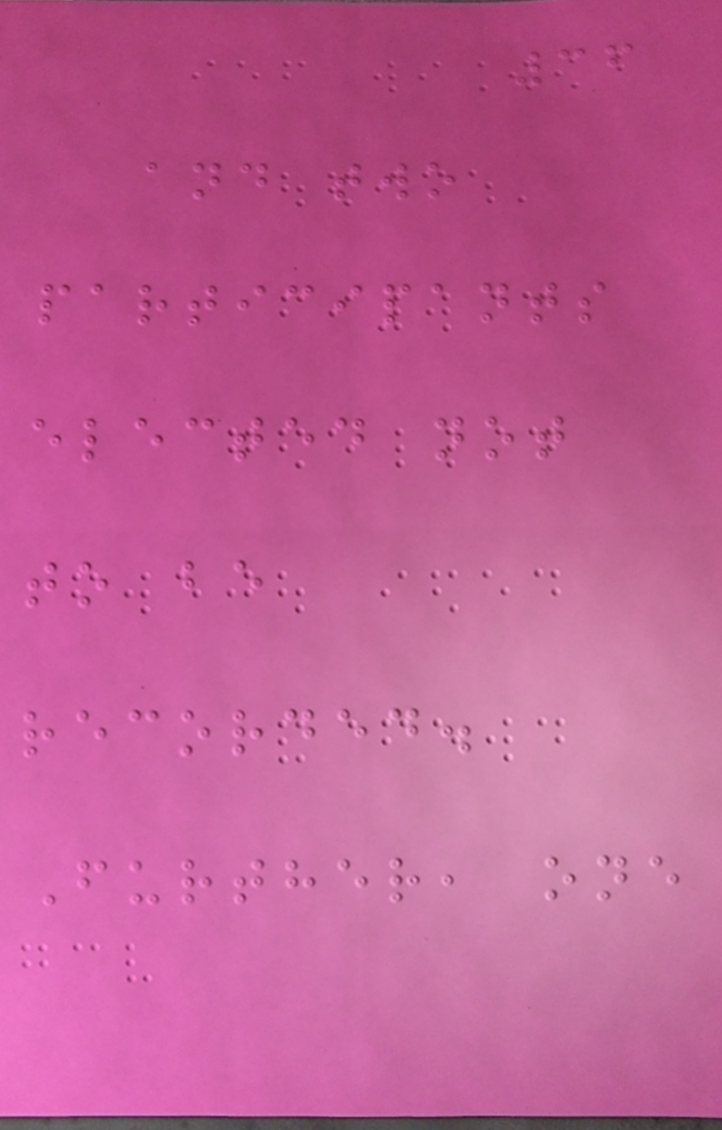36
and two
participants
elected not
to be
recorded.
Further, one
